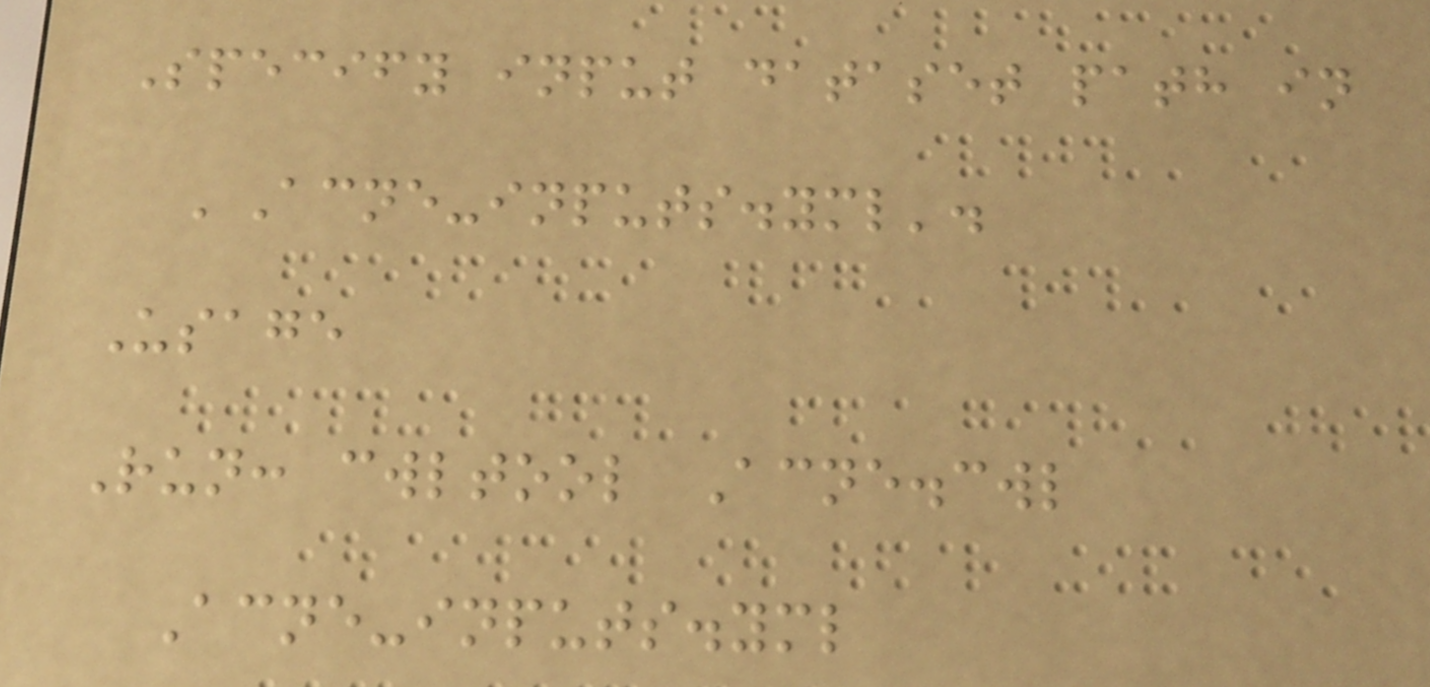Specify input dataset path in
'Acne-inputs.yml'.
Usage
Run: cwltool Acne.cwl
Acne-inputs.yml
